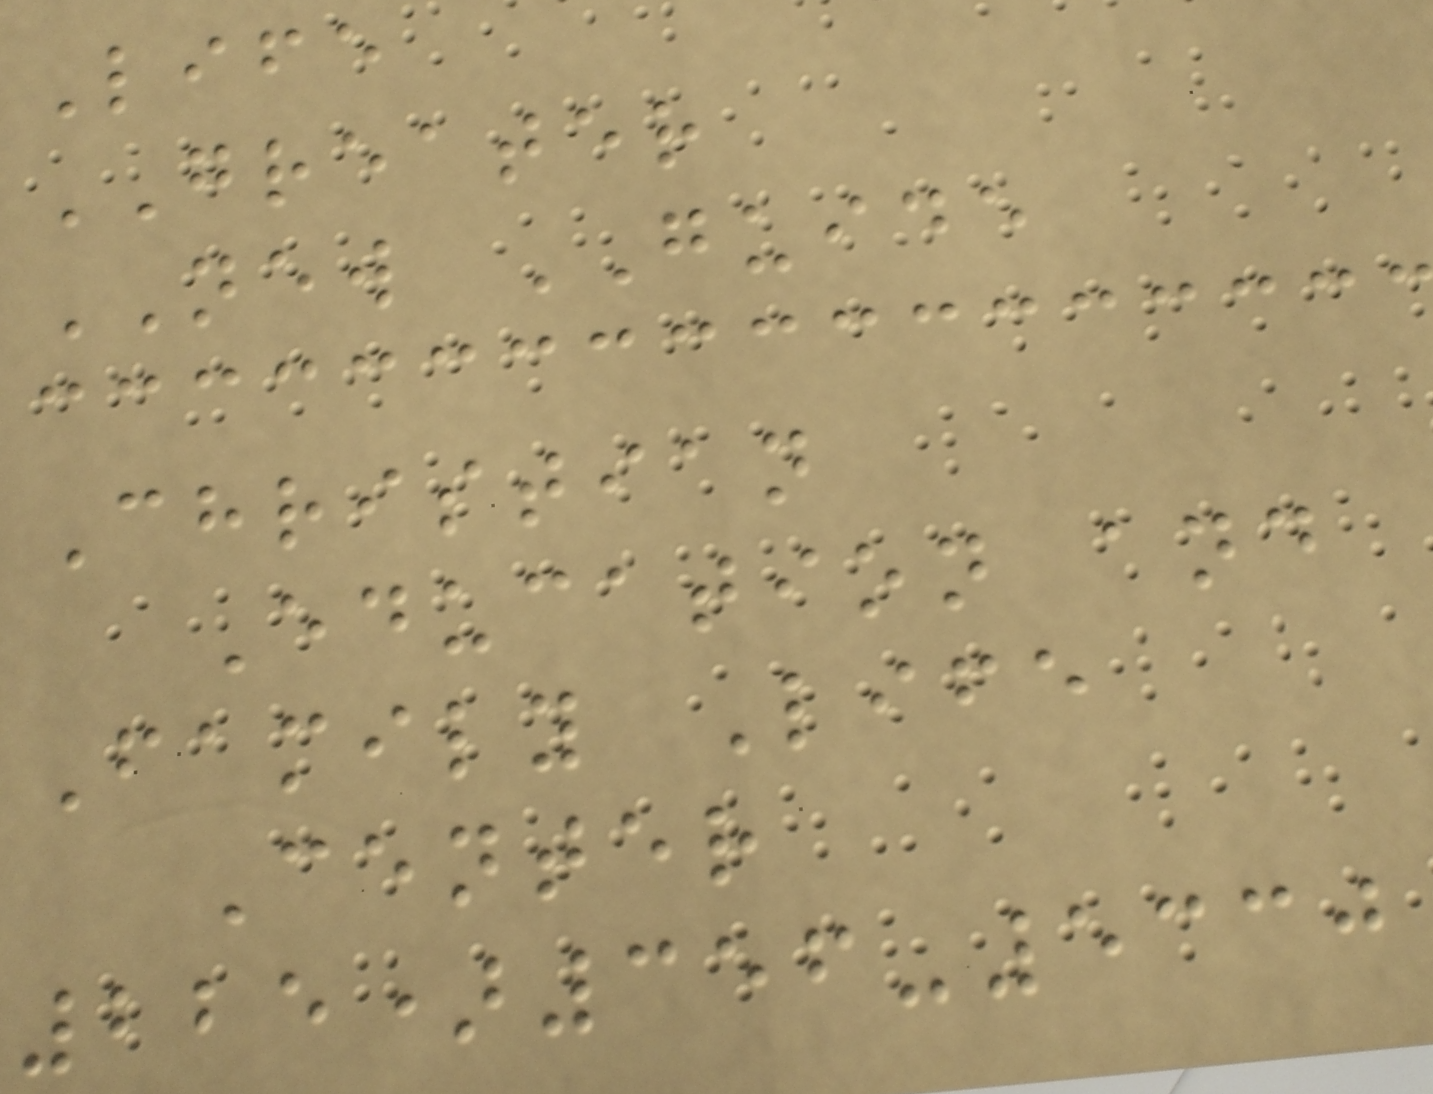Life
GREATER
NEW GUIDE
Christian
Education and
Family Life
Center
225)356-5330
